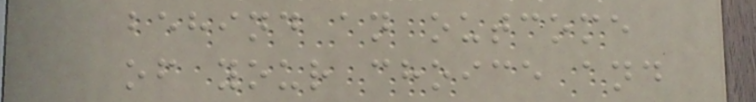behind an outcome
of your choice and
